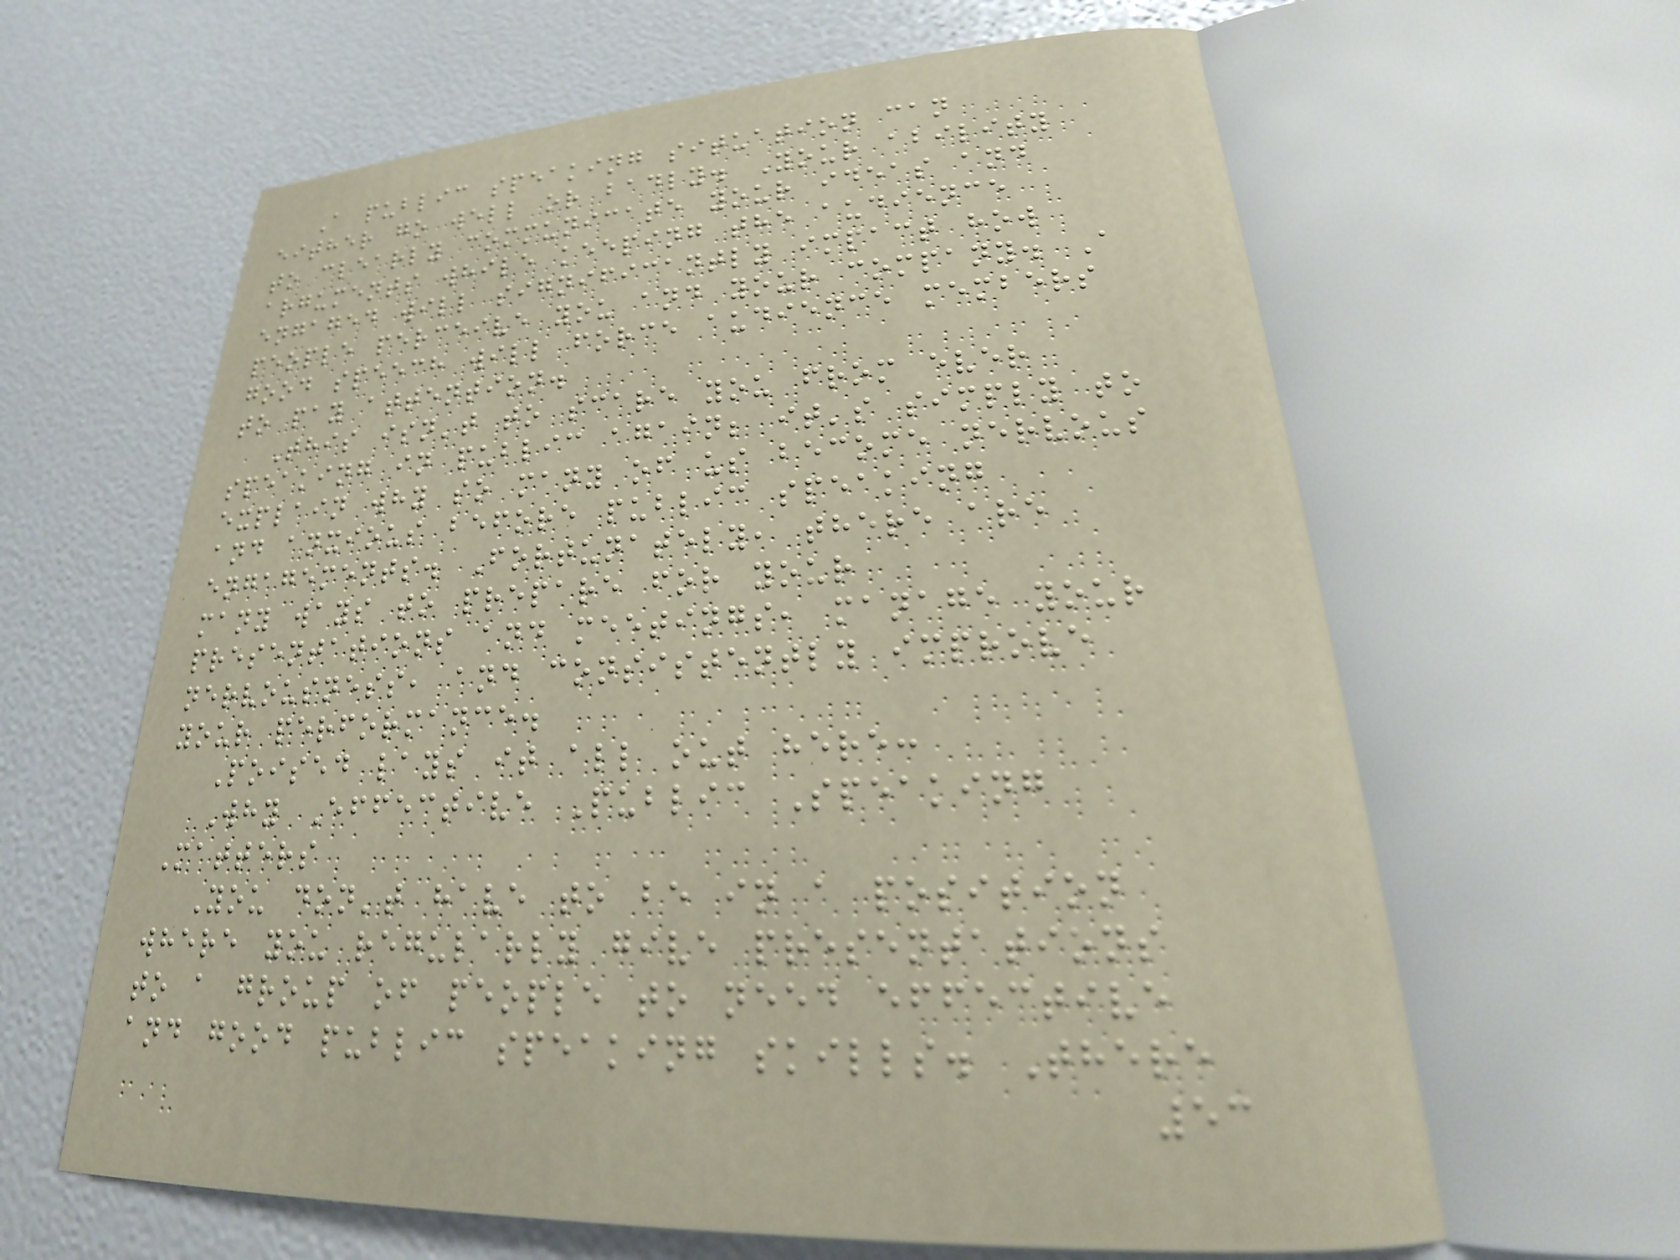A public speaking situation can
either go well or badly. Your ability
to clearly communicate your ideas and
arguments while keeping the audience
engaged will significantly impact how
people perceive you and your company. A
good speech will force audience members
to pay attention.
This isn't to scare you from ever
speaking in public again; it's simply to
explain why so many of us become nervous
and anxious before public speaking
engagements. Fortunately, there are
many ways to prepare for your
presentations and meetings, manage your
nervousness, and consistently improve
your performance.
Poised lays it all out here:
Why Effective Public Speaking
Matters
You don't have to be in a position
where you regularly give presentations
to a group of people to need effective
and good public speaking skills. There
53
